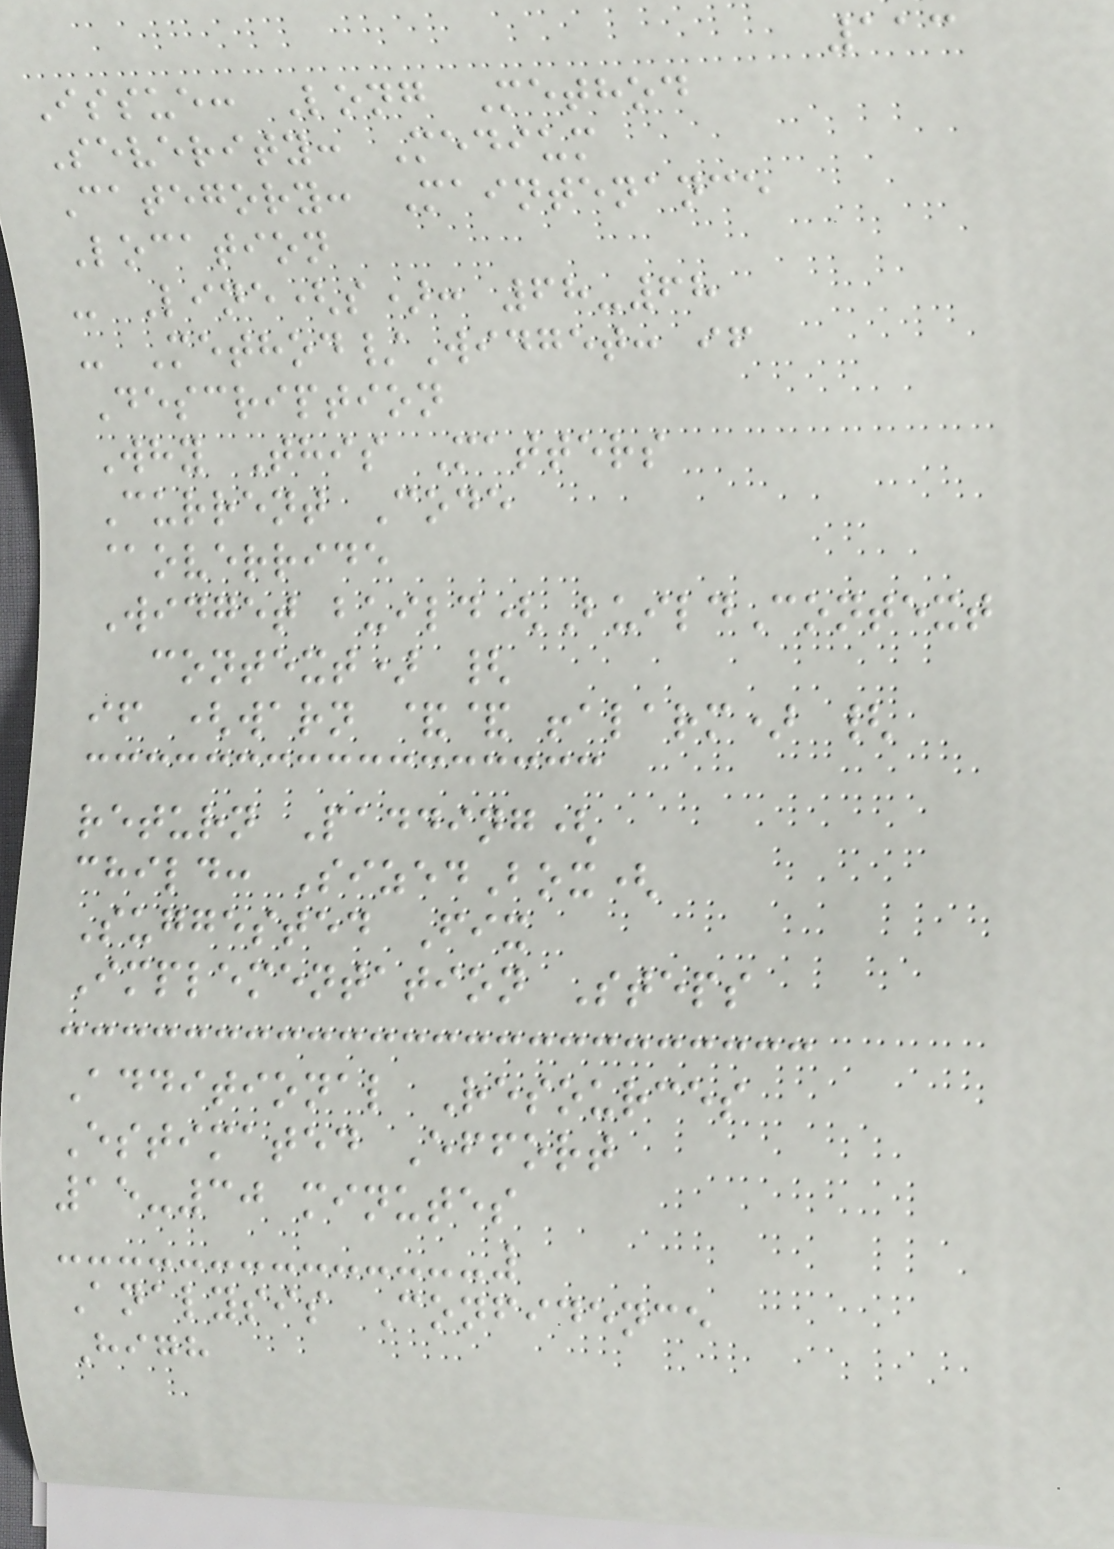113
Issue: Long Method
Severity: Medium
Category: Maintenance
Location
- Line(s): 68-68
- Method/Widget: if
Description
Why This Matters
Current Code
@override
Widget build(BuildContext
context) {
if (warn && !alarm) {
return Padding(
child: SizedBox(
Suggested Fix
Implementation Steps
Additional Resources
Estimated Effort
15-30 minutes
Analysis Confidence
High
